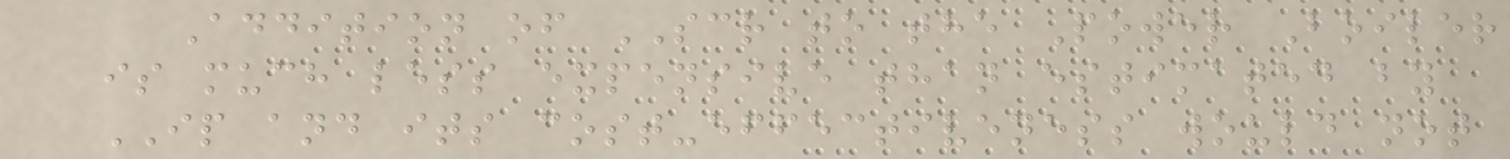Addition of SCR to the Power Boiler
is much less expensive than estimated by
IP and its cost-effectiveness would not
